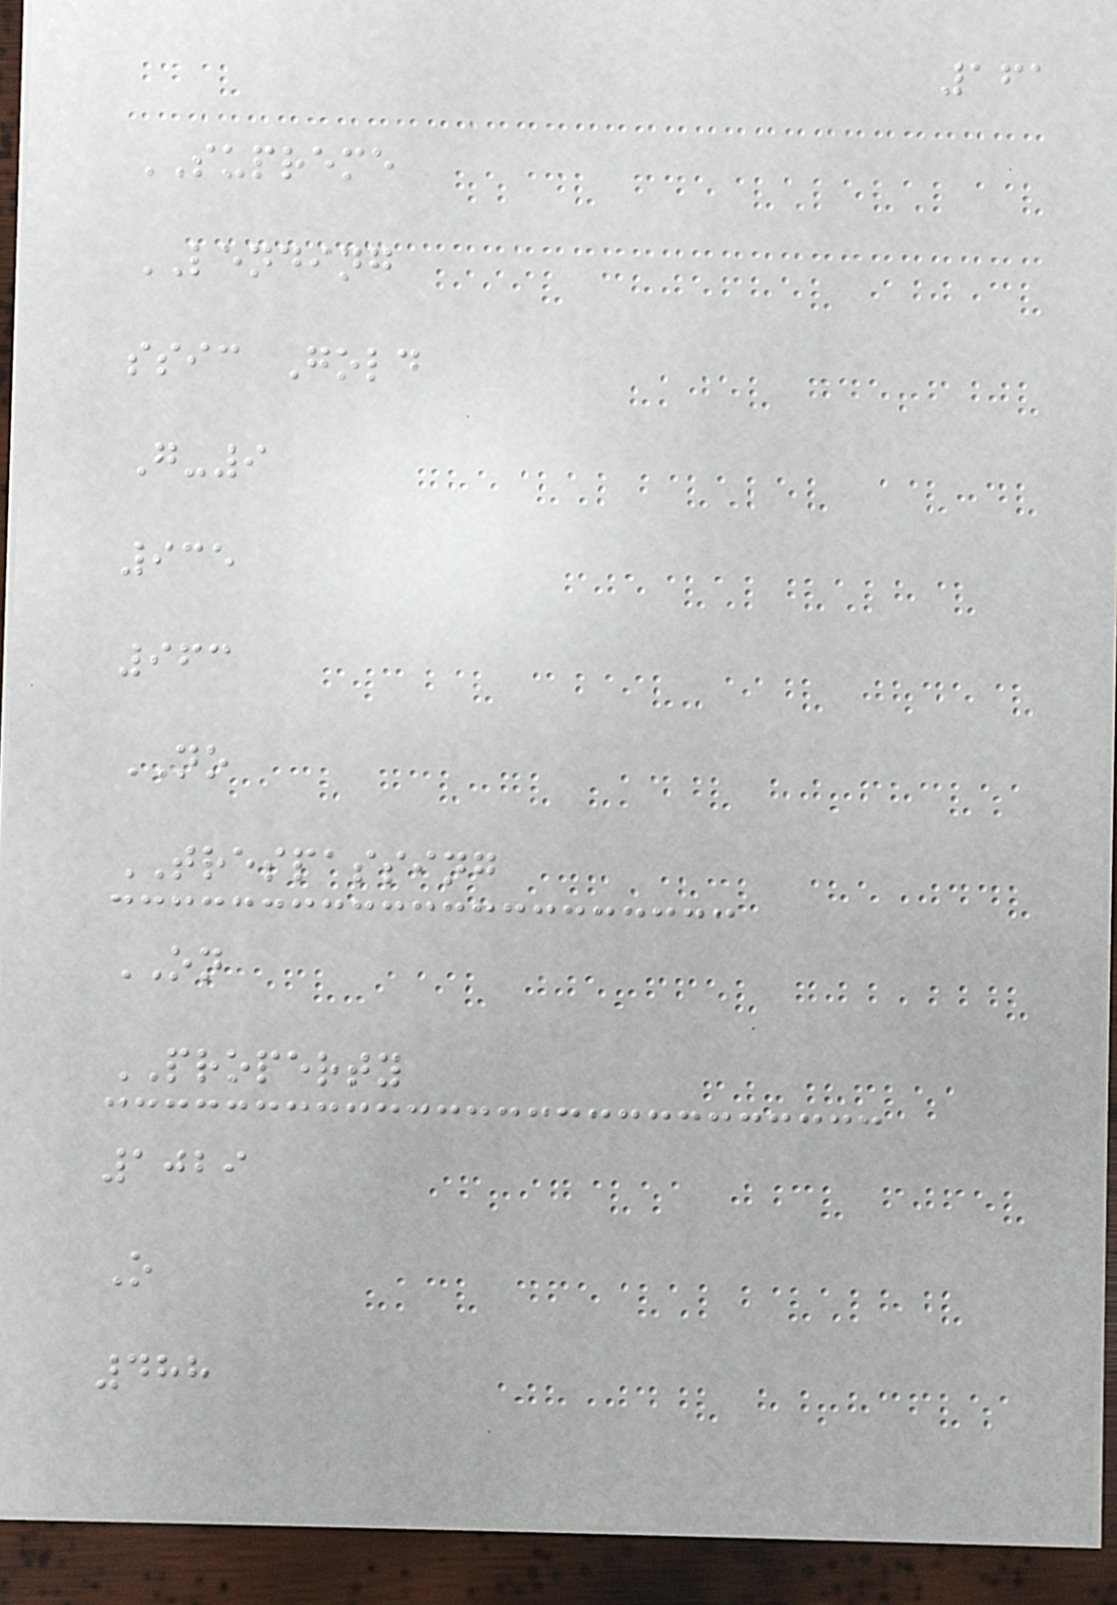161
SUPREME
LENDING
ssic Gold
G-9
935
963
NO
TRESPASSING
ON
PROPERTY
1029
O
488
